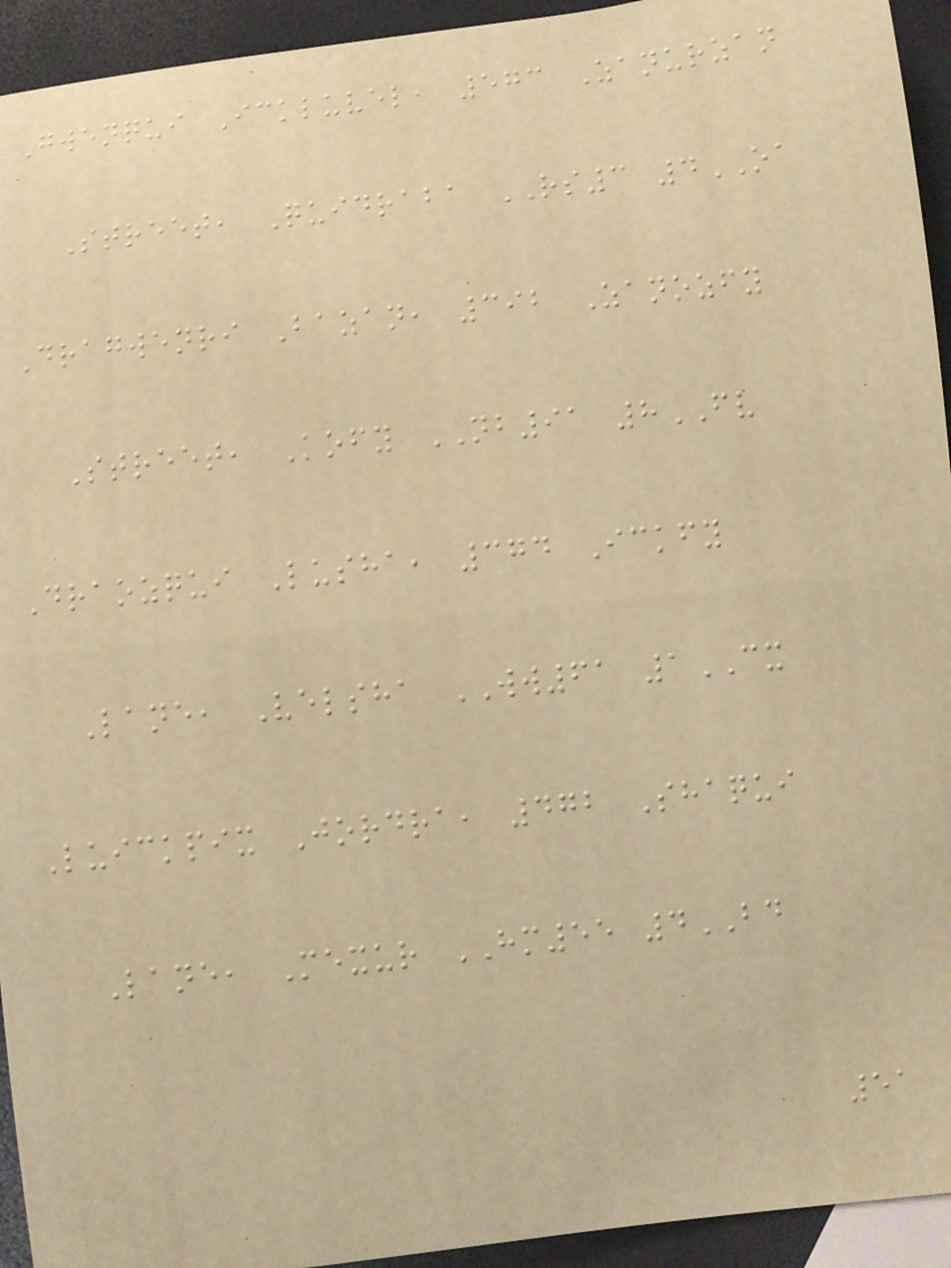Gwenqui Ickluvel, 573 Zanurzan
Street, Quidraba RS3 4OA
Dragwenri Bazan, 392 Zanozfy
Street, Kofy NB91 8FV
Draozqui Lusha, 374 Ickfy
Lane, Velsha WW61 1CX
Luickpix Jordra, 472 Shaqui
Lane, Mexur HM55 4BD
51
